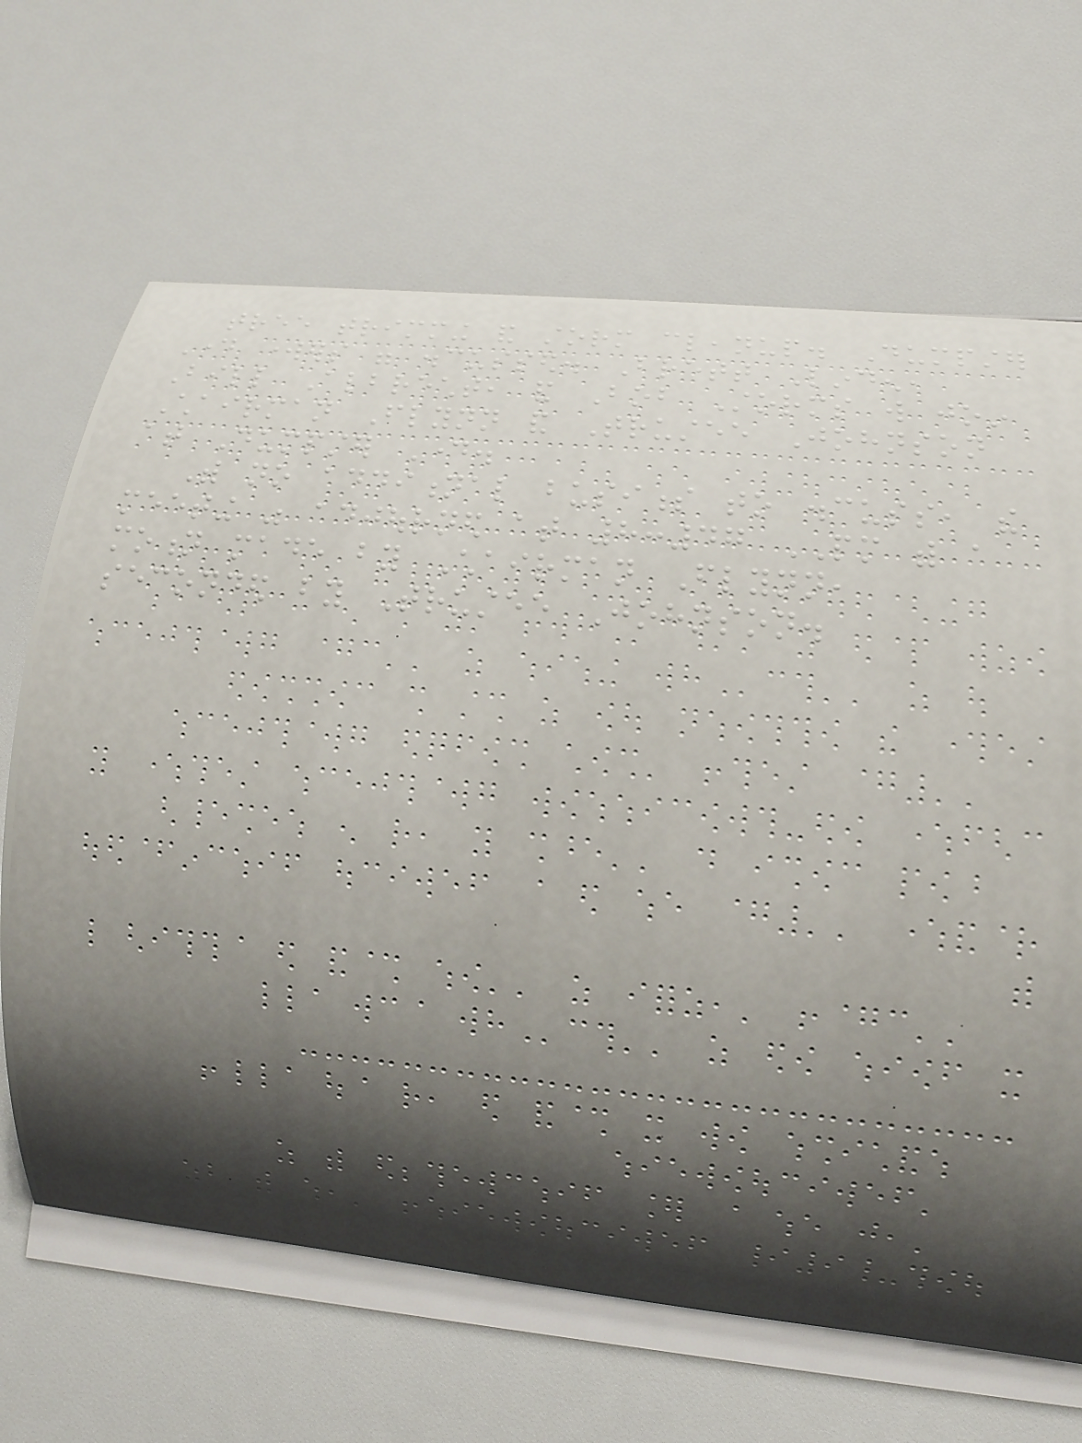tree trimming and storm cleanup. Dumpster
Day workers were discussed. Brett Linden,
Bill Albrecht, and Bob Storms will join
Chairman Flynn and Trustee Johnson
at Dumpster Day.
With no additional business to discuss, the
meeting was adjourned at 8:47 PM with a
motion made by Chairman Flynn,
seconded by Trustee Johnson.
